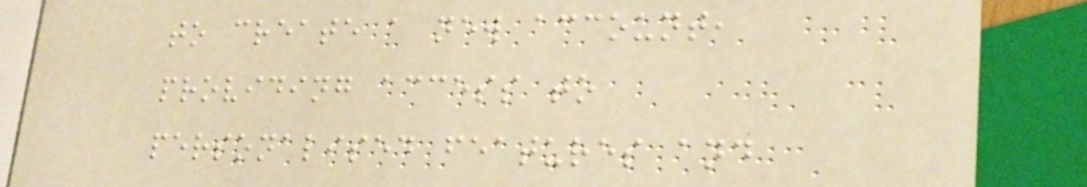to create a new account,
providing access to
personalised features and
